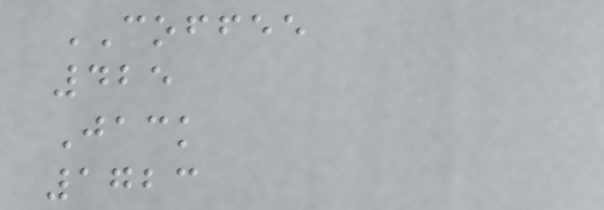COFFEE
425
Jack
1723
